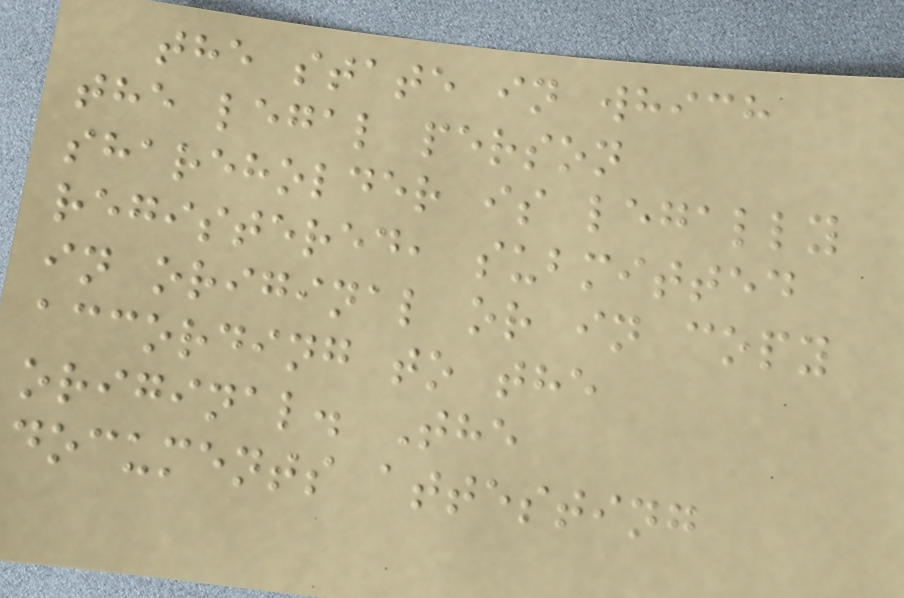the state in which
the legal person
shareholder is legally
registered, submitted
in original or in copy
according to the
original. The
documents attesting
